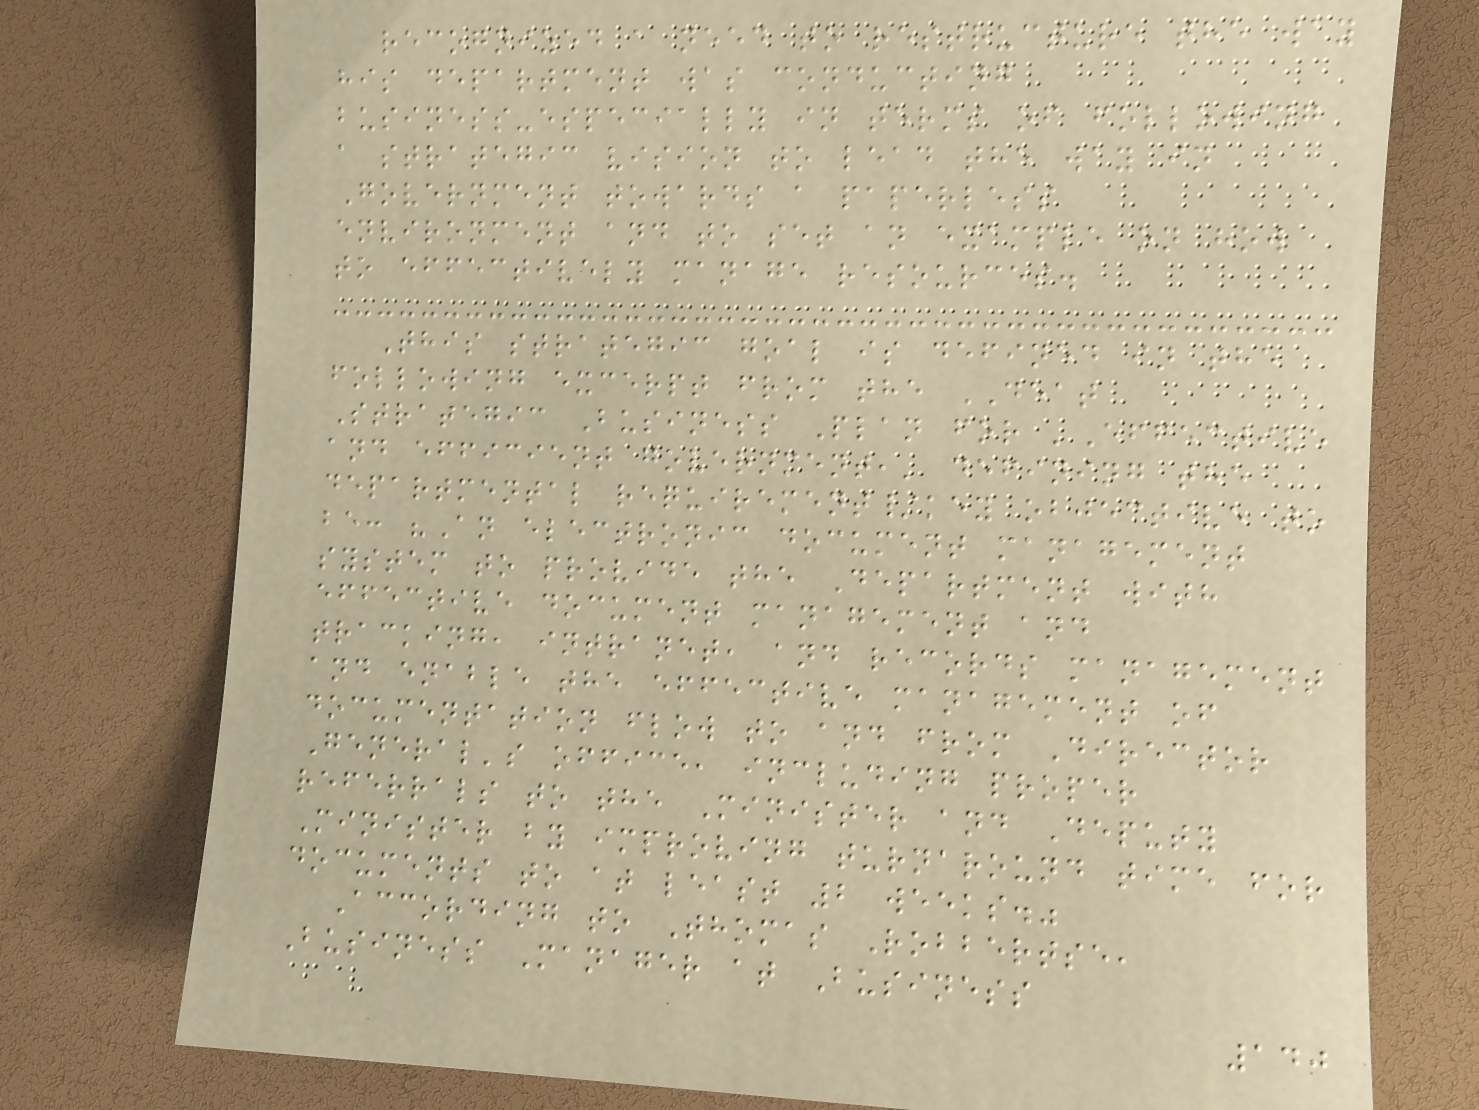recognized a need to restructure the way
his department was conducting
business-especially in terms of following
a strategic vision to lead the way in
Government towards a paperless
environment and to set an example on how
to effectively manage resources.
This strategic goal is defined in the
following excerpt from the DEAT
Strategic Business Plan for 'Effective
and efficient government,' defining the
departmental requirement/key objective to
be: "An electronic document management
system to provide the Department with
effective document management and
tracking, intranet, and records management
and enable the effective management of
documentation flow to and from Director
General's office, including proper
referrals to the Minister and Deputy
Minister by improving turnaround time for
documents to at least 2 weeks."
According to Thomas Robbertse,
Business Manager at Business
140
